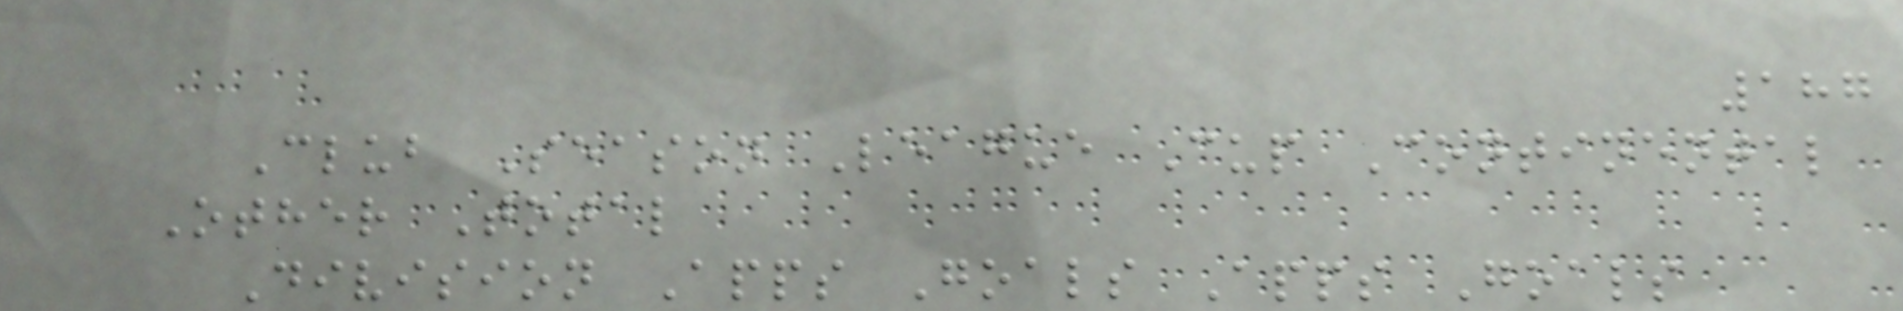187
Club Season League Cup Continental
Other Total
Division Apps Goals Apps Goals
